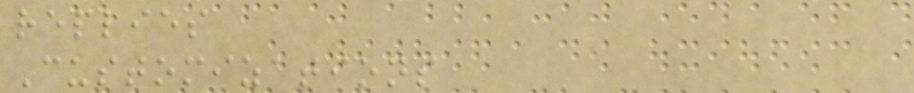replies
Customizations
